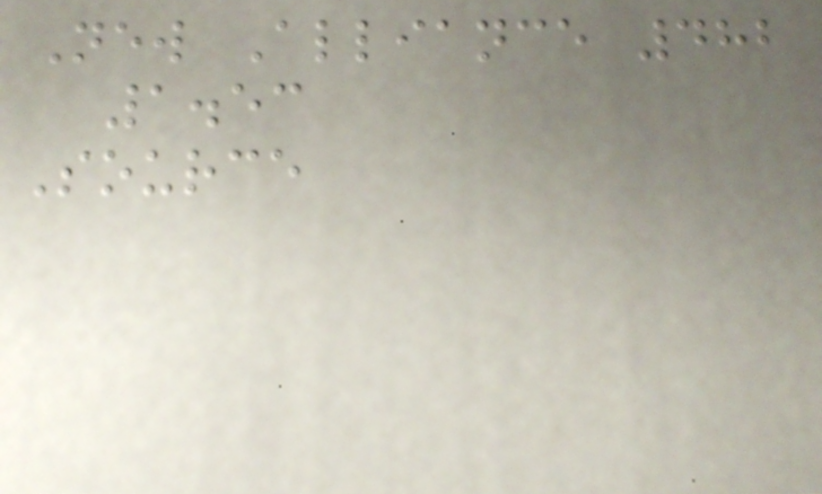New Alliance 482
1.53
Source
